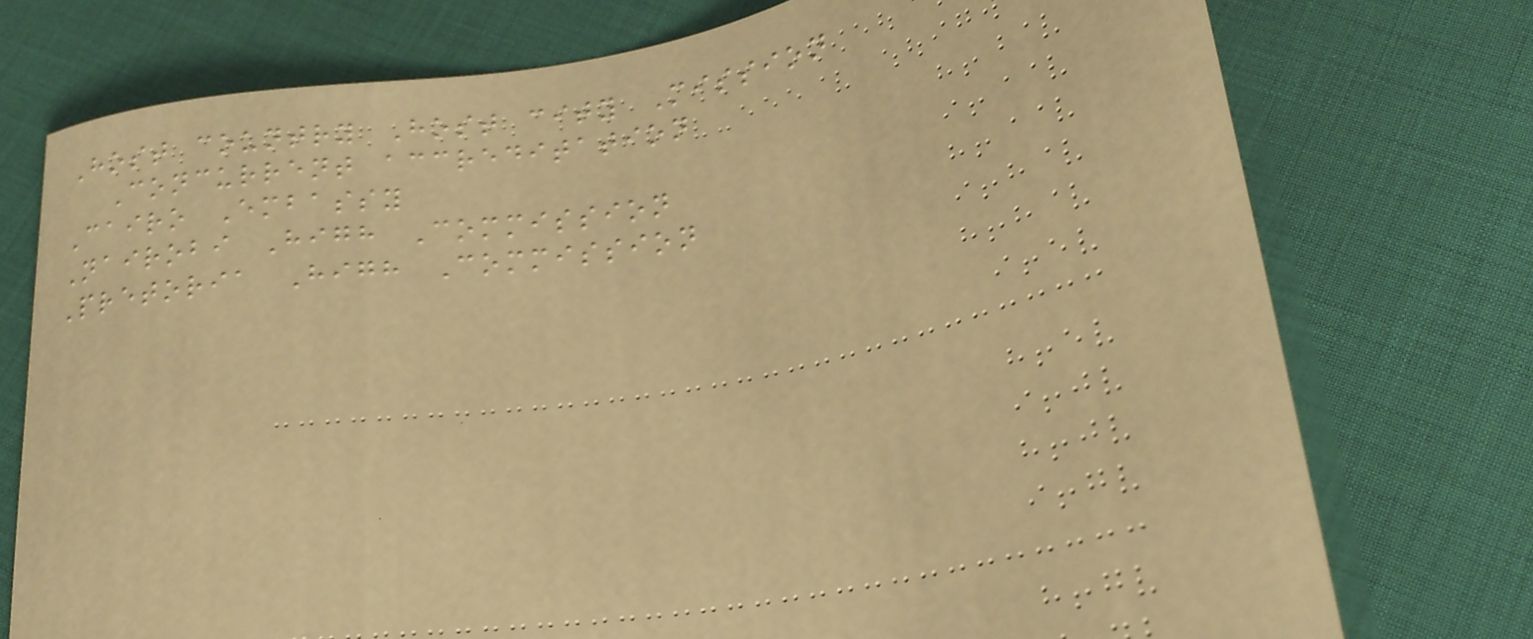Host country Host city Mission
Concurrent accreditation
Cairo Embassy
Nairobi High Commission
Pretoria High Commission
